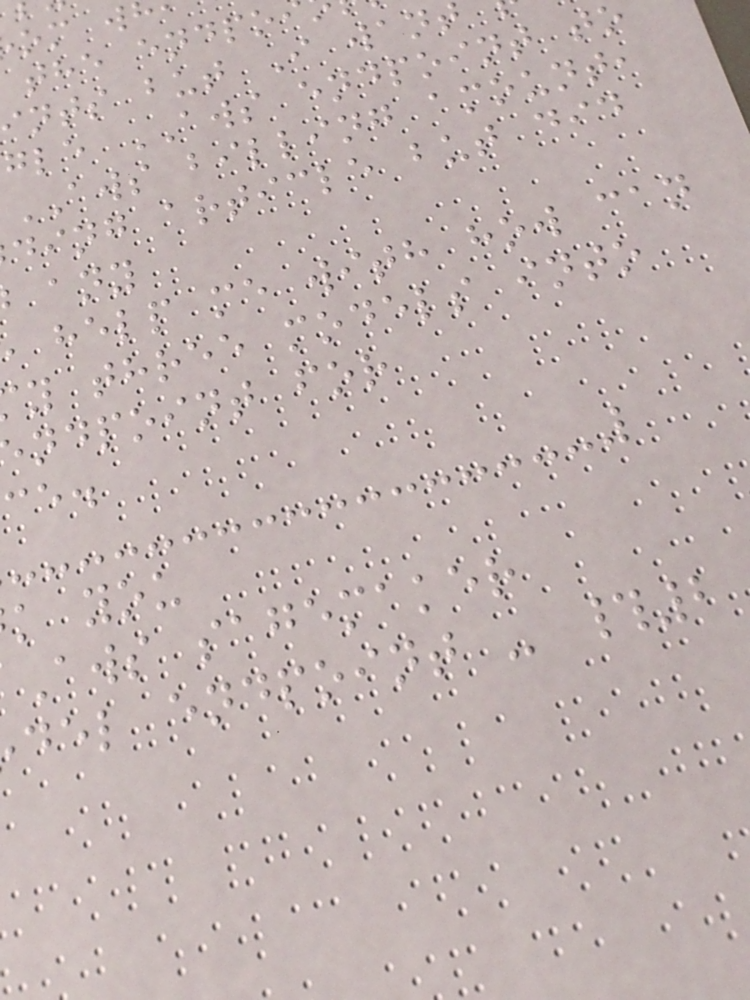the endpo
nts but I wan
gle AWS endpoint to
AWS billing amount,
ding article but did
help me with how can
y three models into
ndpoint for
k you
Aws sagemaker
del endpoint - #2
